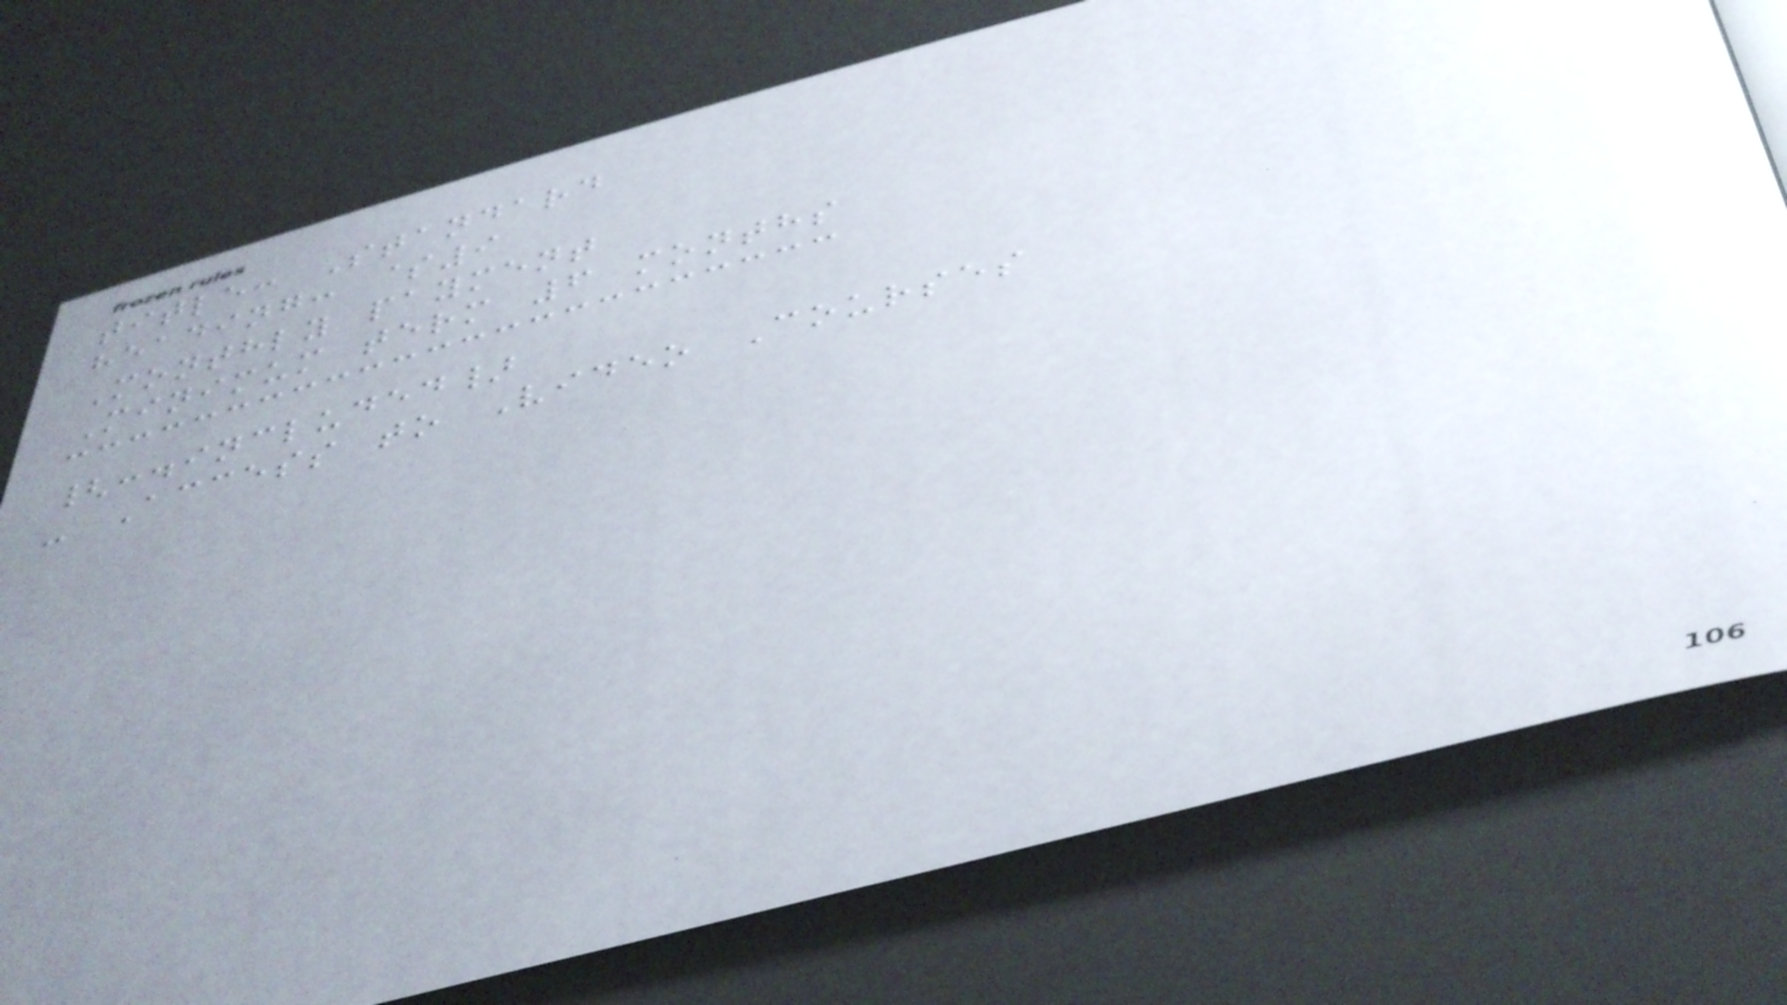title: Standard
heading: $9
Monthly payment
Minimum term 6 months
{:.included}
- Access to Video Courses
